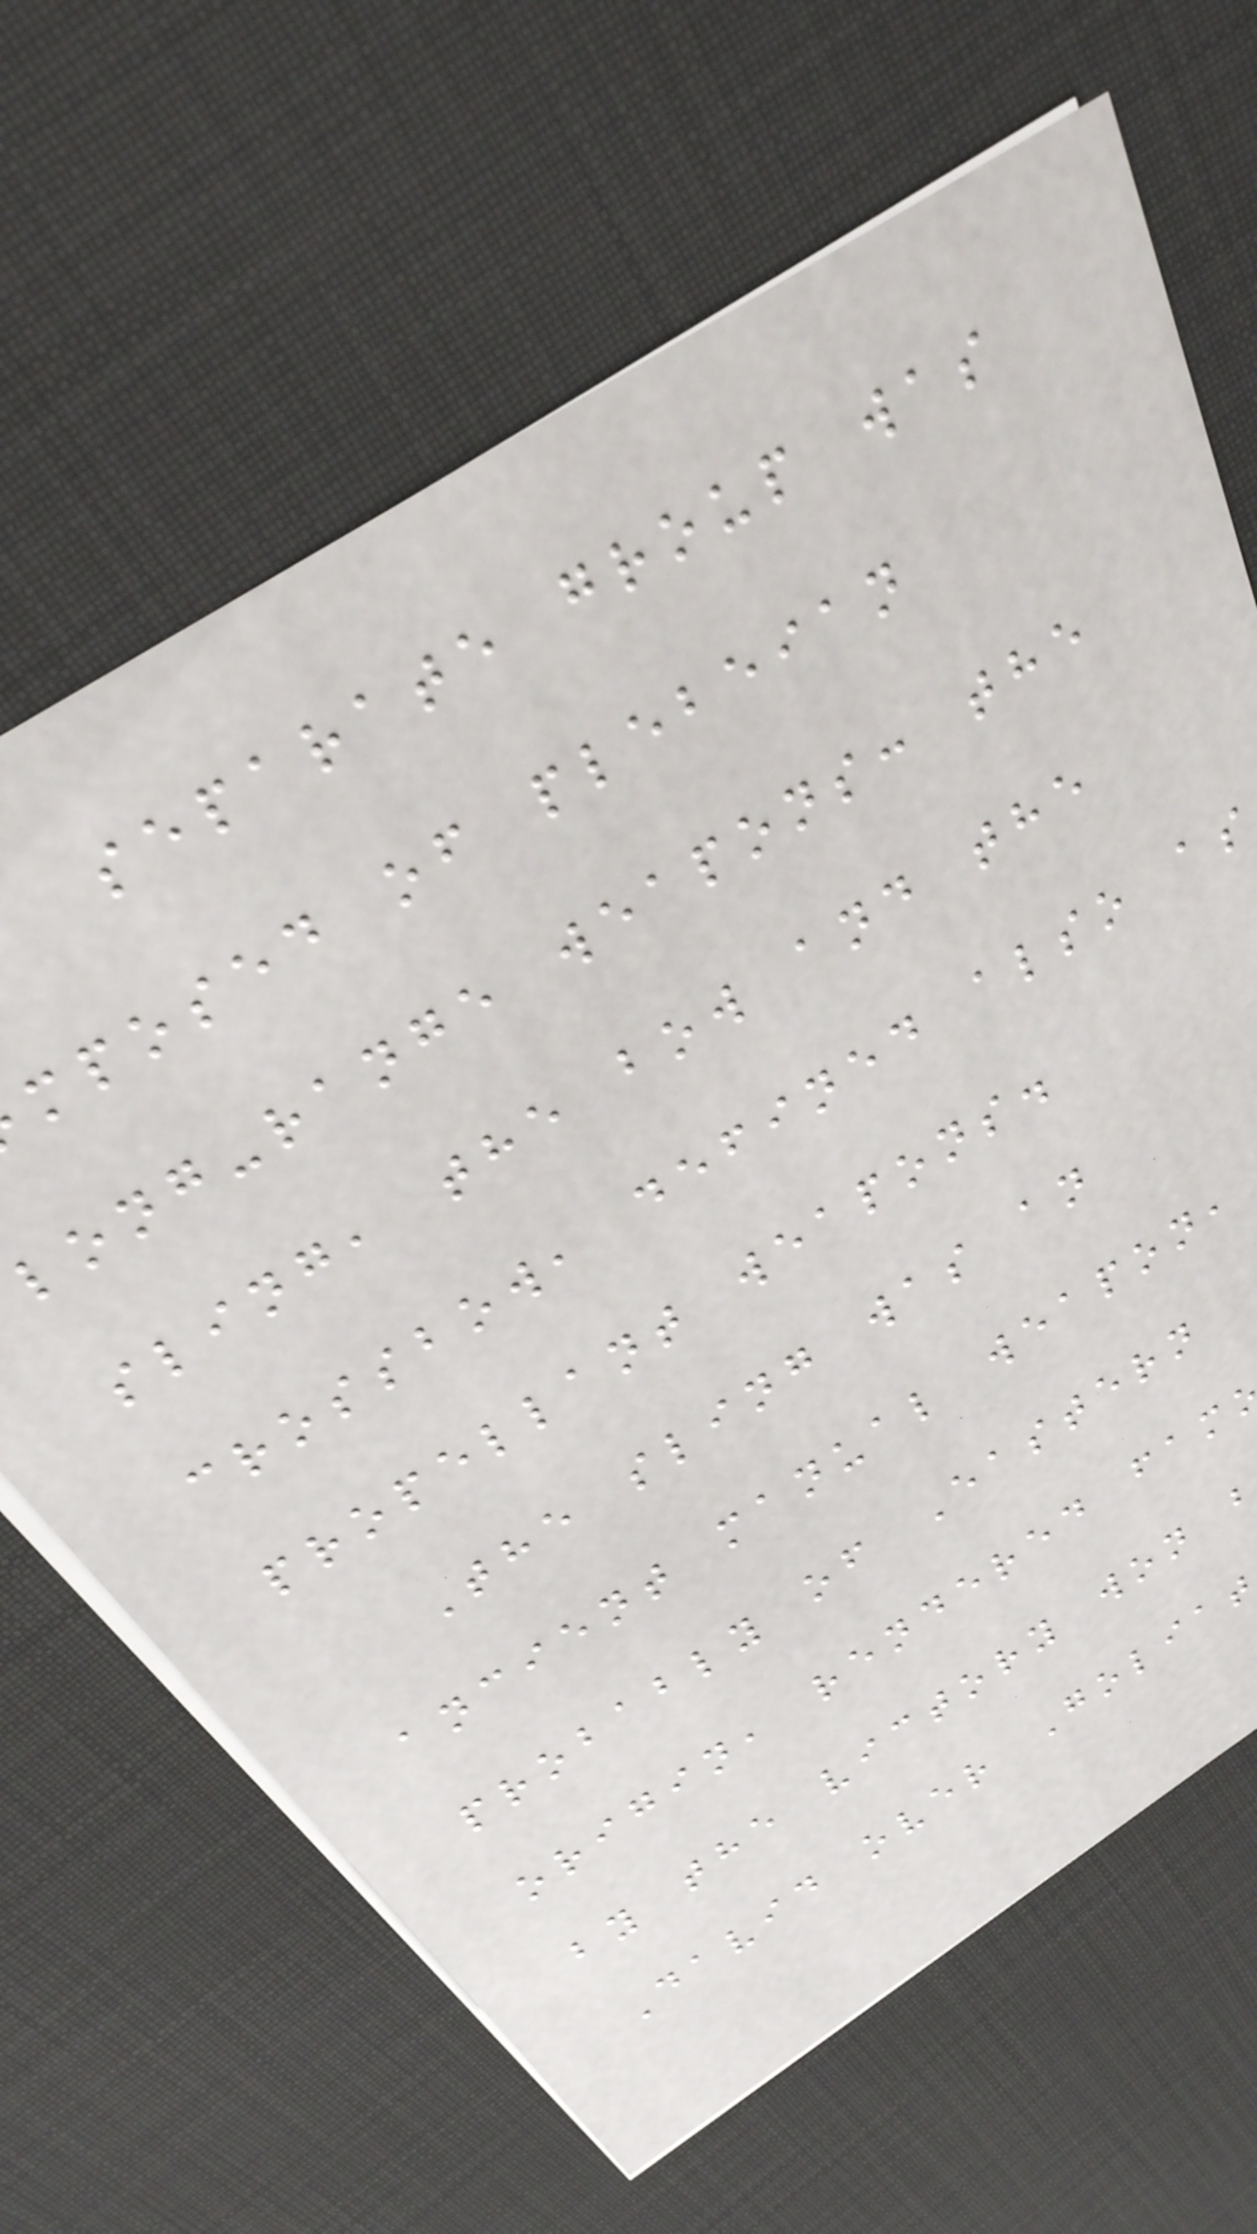separate group was
mposed of plebeian
long-range weapons: the
sling, the bow and the
crossbow, defined also as
propellant weapons.
The sling was an
ancient manual weapon,
probably of Eastern
origin, rendered fam
by the victory won b
David over Goliat
